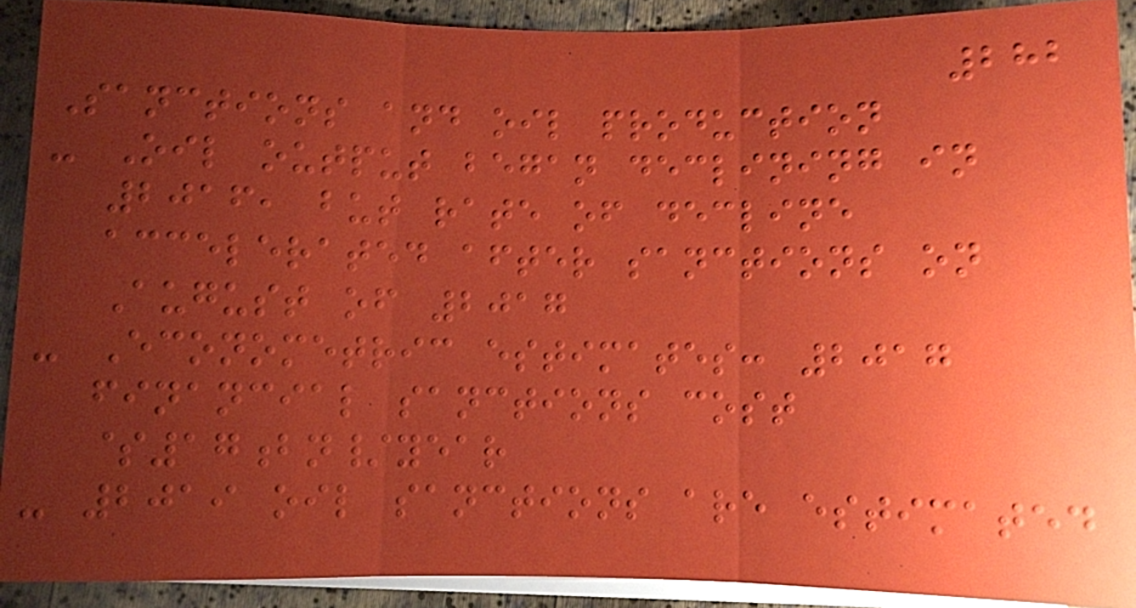282
Sanctions and oil production
- Oil output began declining in
2016, but rate of decline
accelerated after sanctions on
August of 2017
- Econometric estimates: 2017
financial sanctions cost
$17bn/year
- 2019 oil sanctions are estimated
